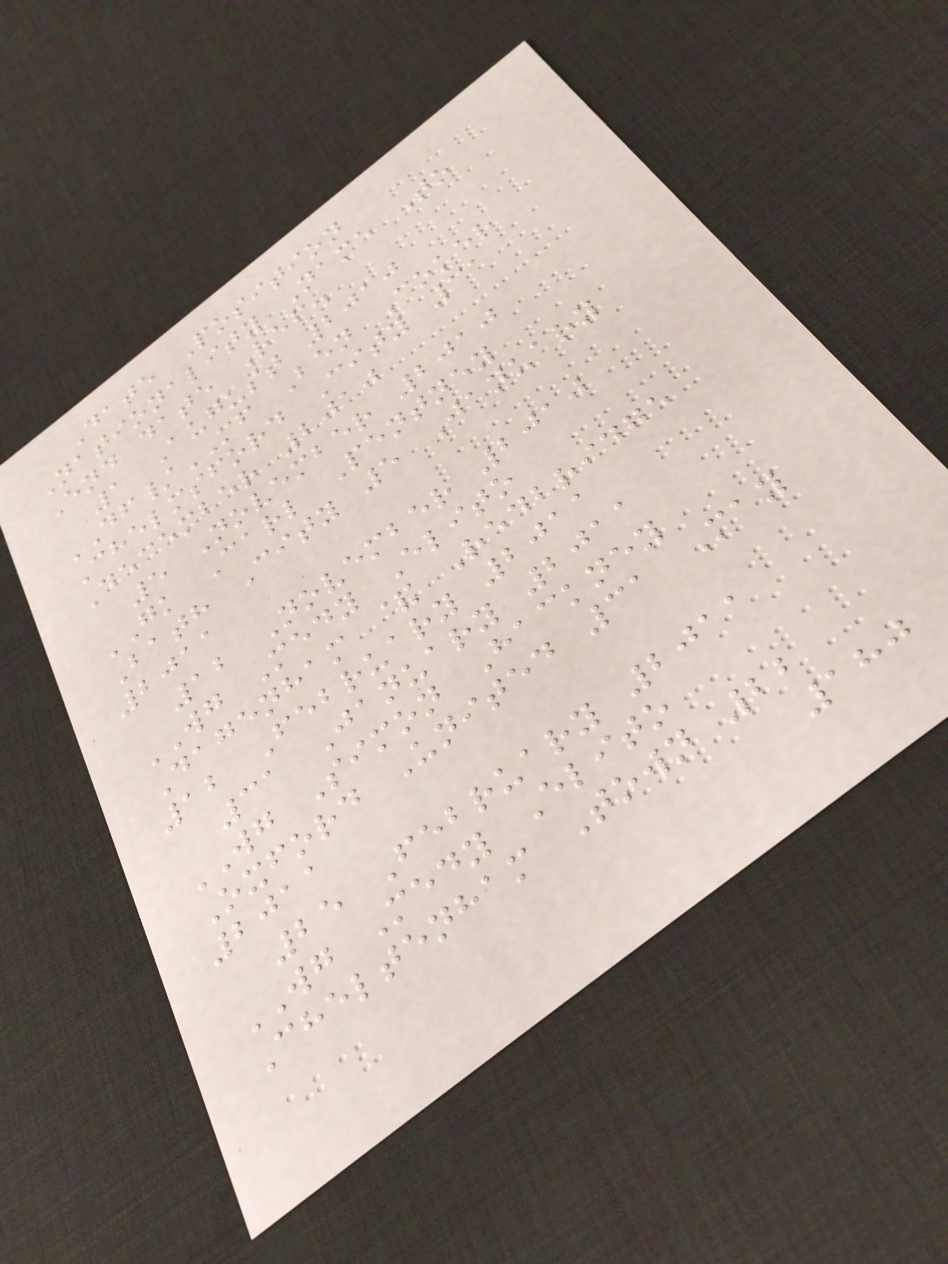Date Position
Nationality Name To
End date Ref.
1 August 2010
DF/MF Ben Coker
Chelmsford City 31
December 2010
5 November 2010
GK Carl Pentney
Bath City 5 January
2011
12 November 2010
WG Medy Elito
Dagenham & Redbridge
12 February 2011
31 January 2011
WG Simon Hackney
Oxford United 31 May
2011
25 February 2011
WG Medy Elito
Cheltenham Town 22
180
